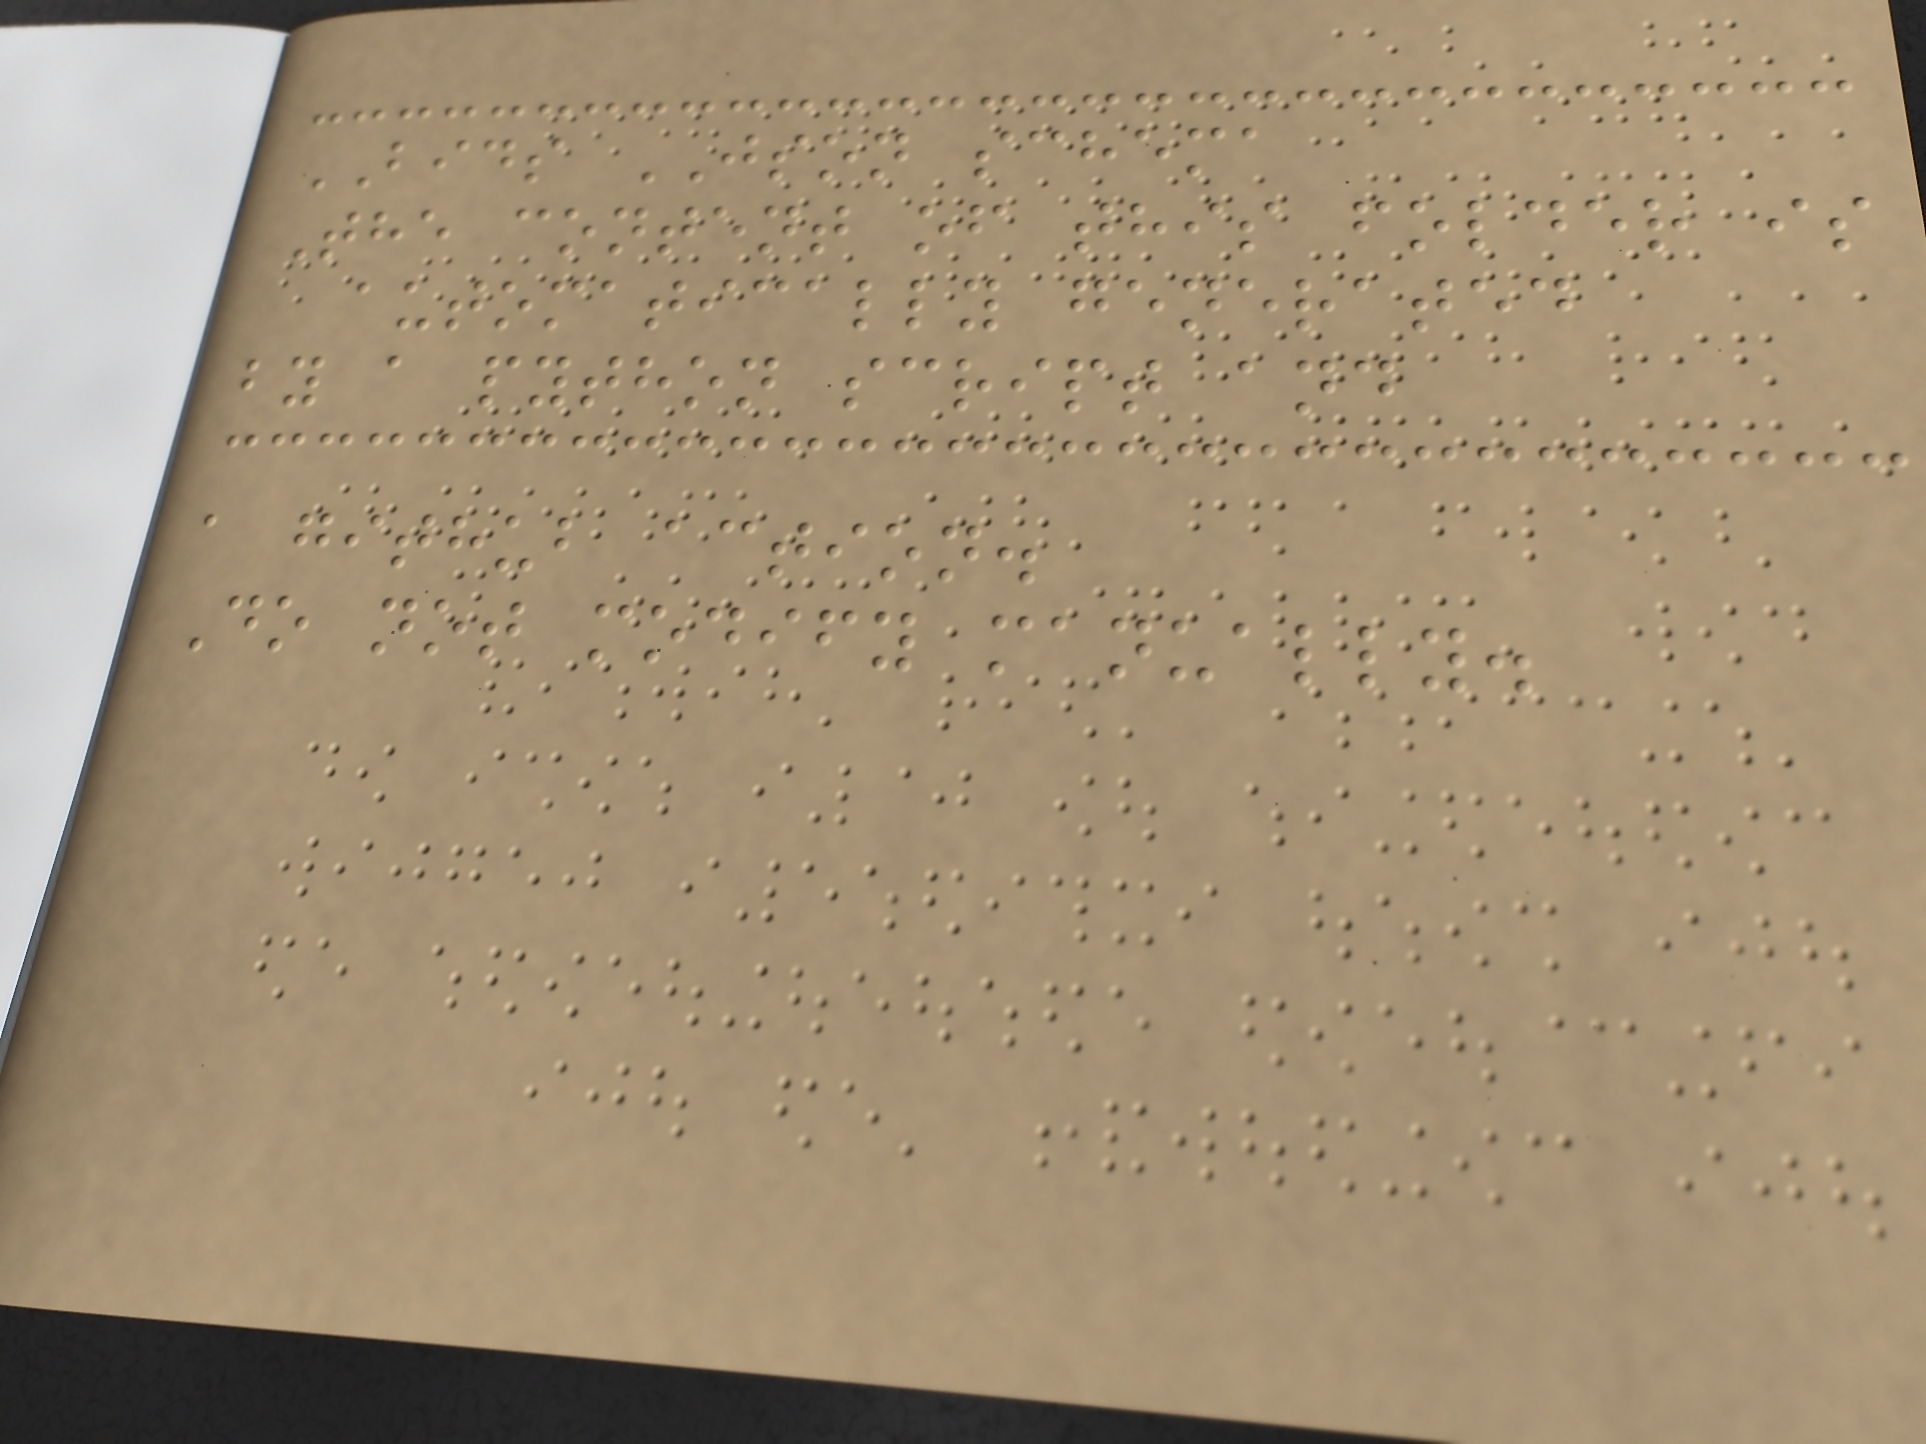BIDS JSON schema
The content of this folder is
automatically generated
by a python script and
a github action.
Do not modify manually.
